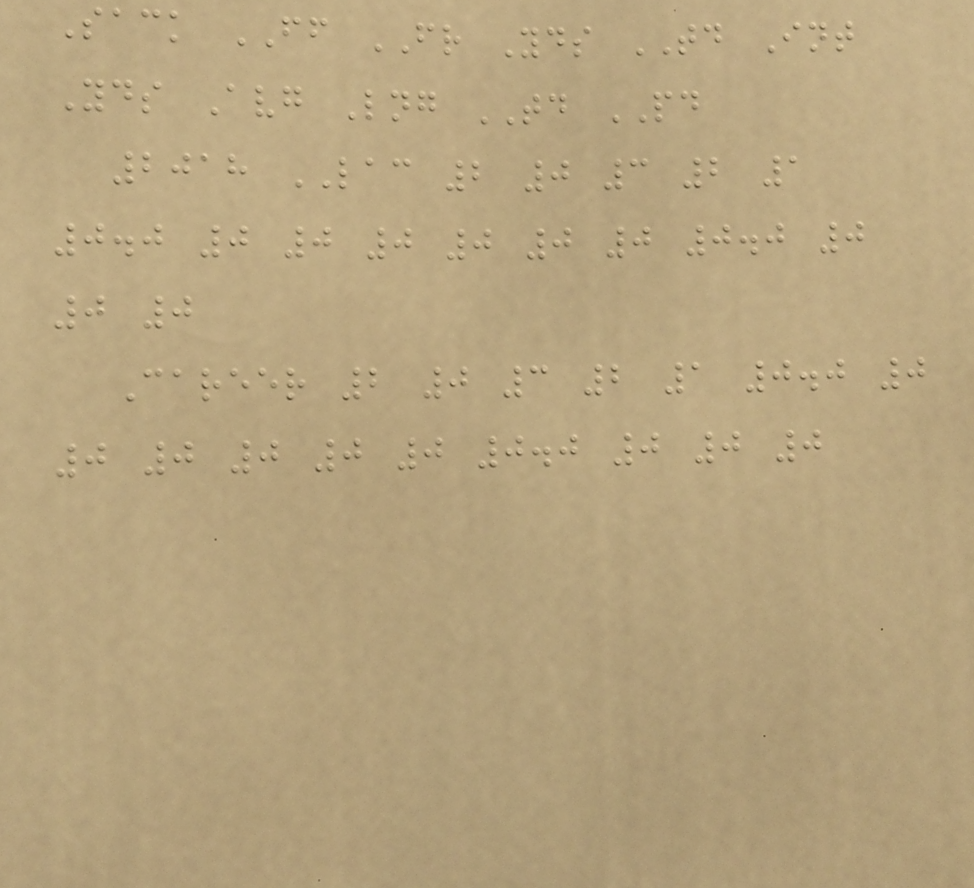Sack FF FR Yds TD Int
Yds Avg Lng TD PD
2018 LAC 2 0 3 2 1
0.0 0 0 0 0 0 0 0.0 0
0 0
Career 2 0 3 2 1 0.0 0
0 0 0 0 0 0.0 0 0 0
